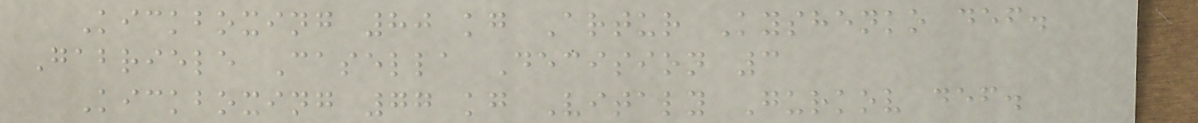Kickboxing 80 kg Artur Kyshenko def.
Gabriele Casella Decision 3
Kickboxing 77 kg Vitaly Gurkov def.
